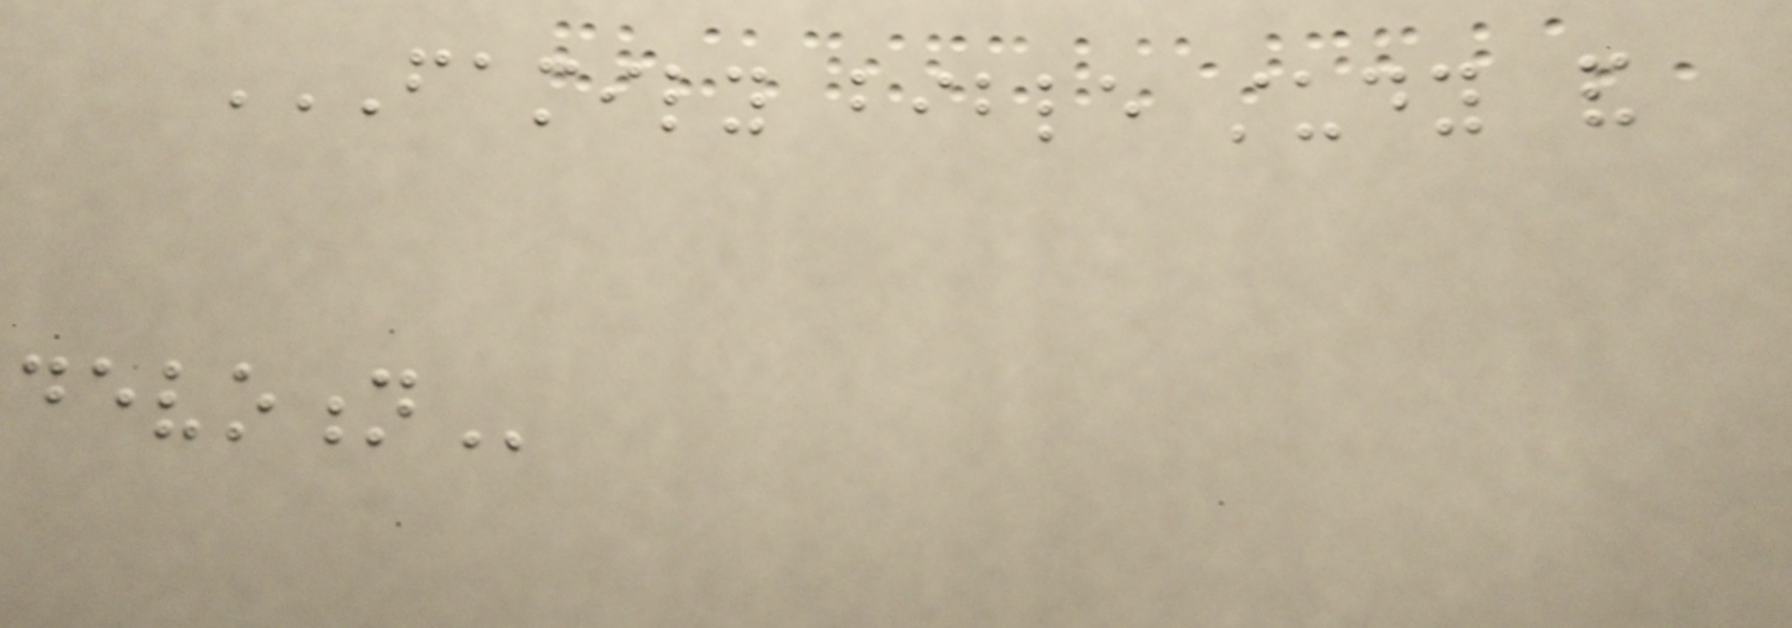FAMILY BIBLE STUDY AND
DEVOTION
